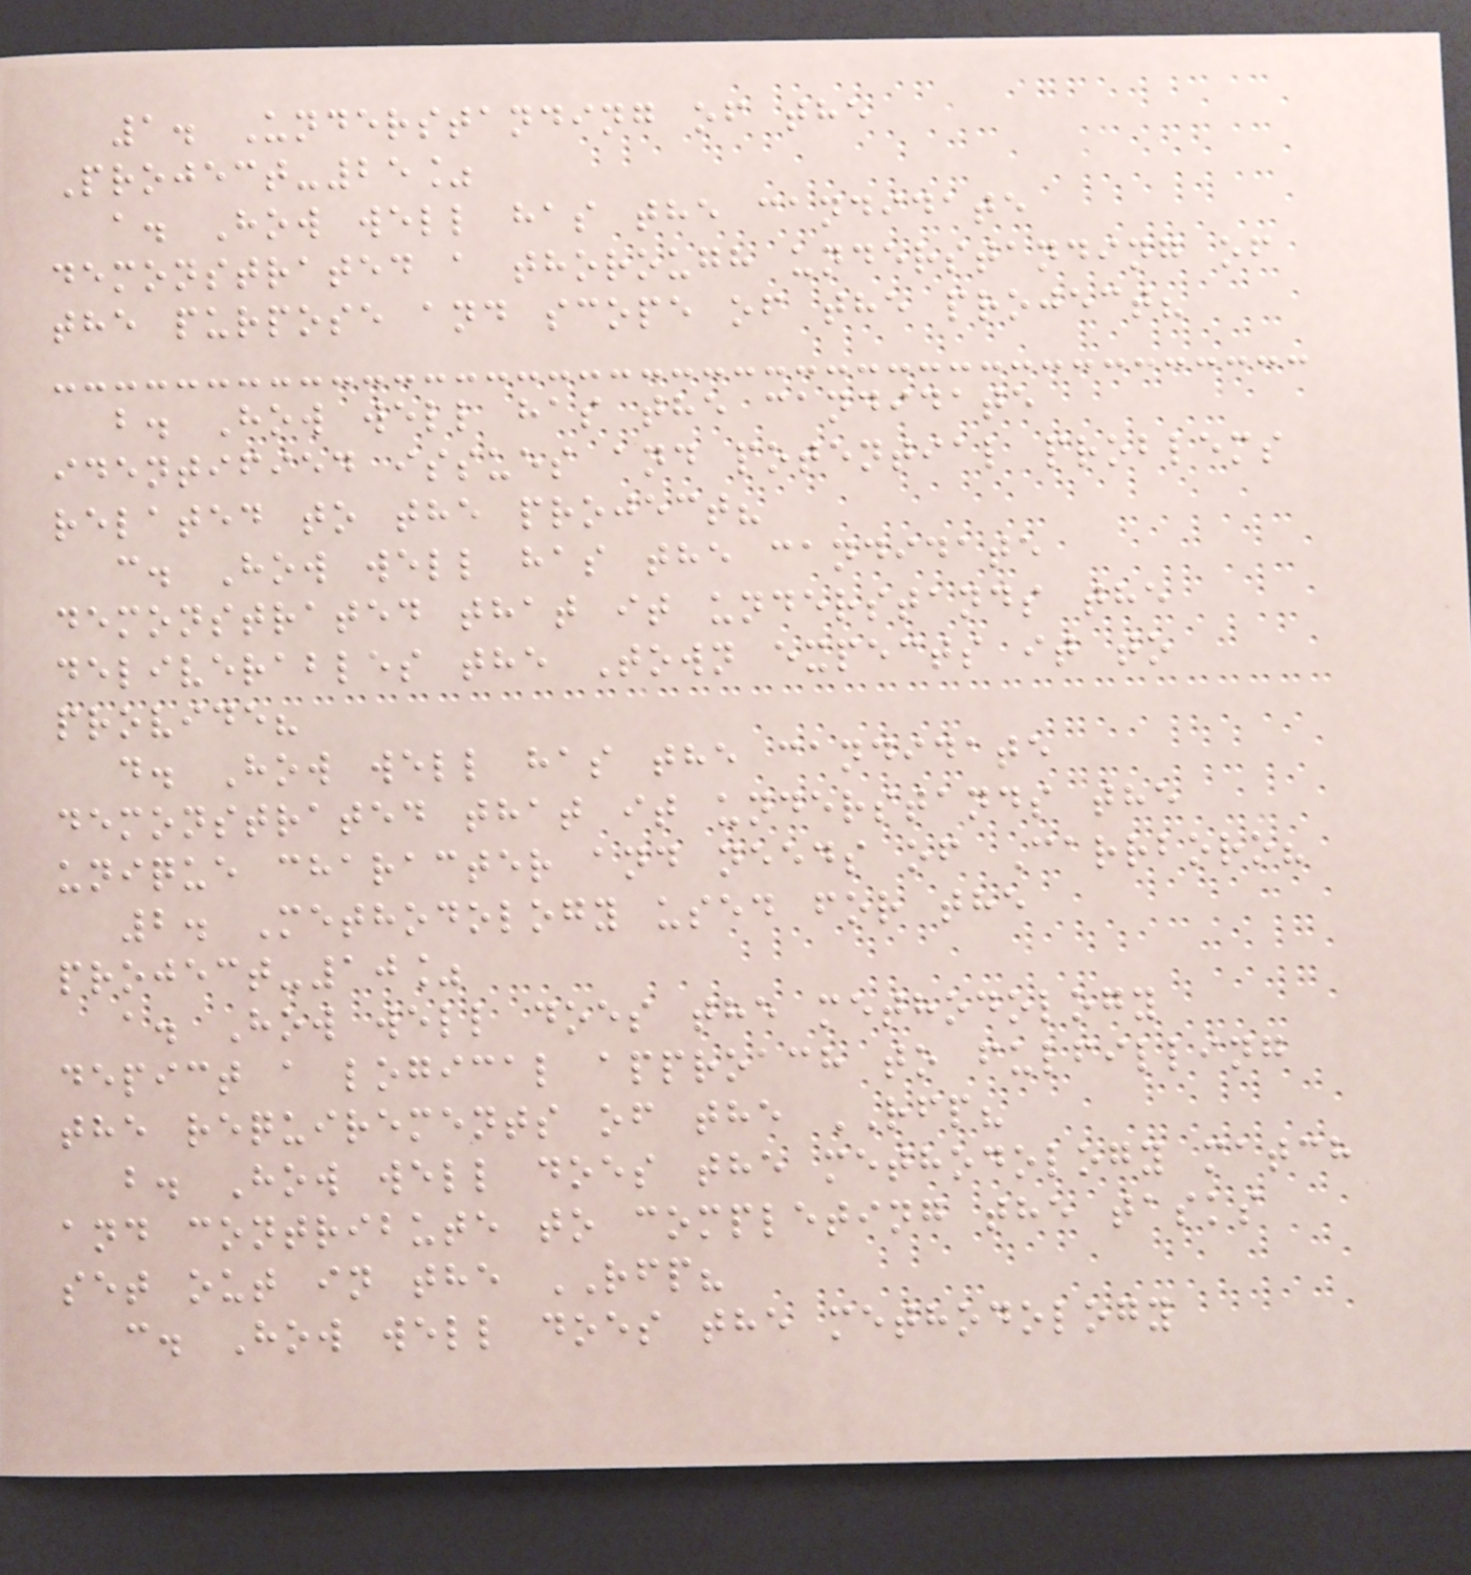1. Understanding of the
Project-25%
a. How well has the candidate
demonstrated a thorough understanding of
the purpose and scope of the project?
b. How well has the candidate
identified issues and potential problems
related to the project?
c. How well has the candidate
demonstrated that it understands the
deliverables the Town expects it to
provide?
d. How well has the candidate
demonstrated that it understands the
unique character and needs of Carrboro?
2. Methodology used for the
project-10%
a. How well does the methodology
depict a logical approach to fulfilling
the requirements of the RFP?
b. How well does the methodology match
and contribute to completing the tasks
set out in the RFP?
c. How well does the methodology
